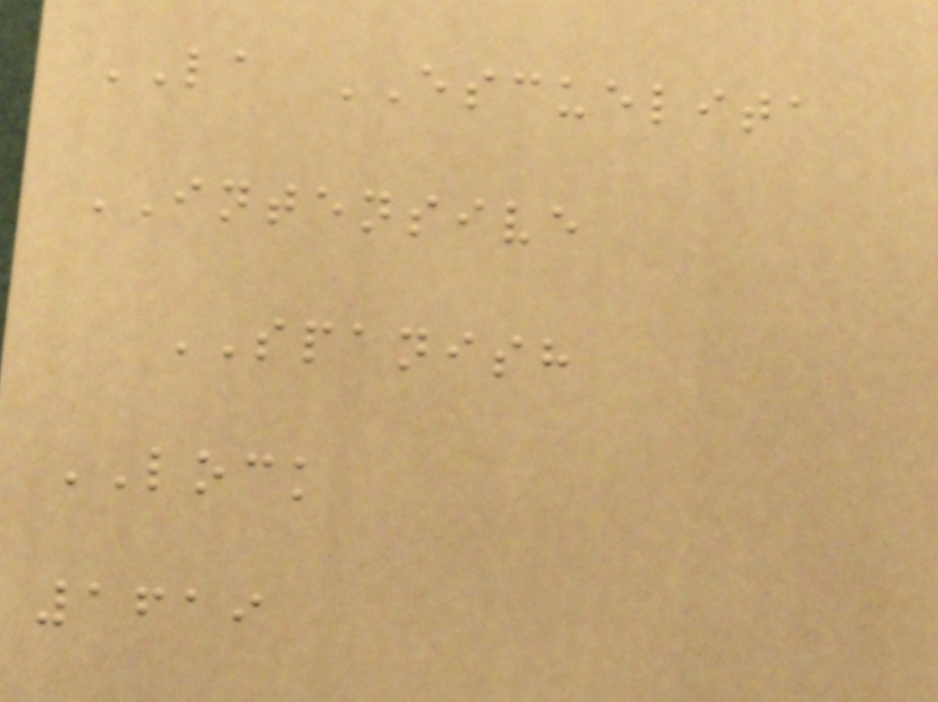LA ESCUELITA
INTENSIVE
SPANISH
LOCK
1619
